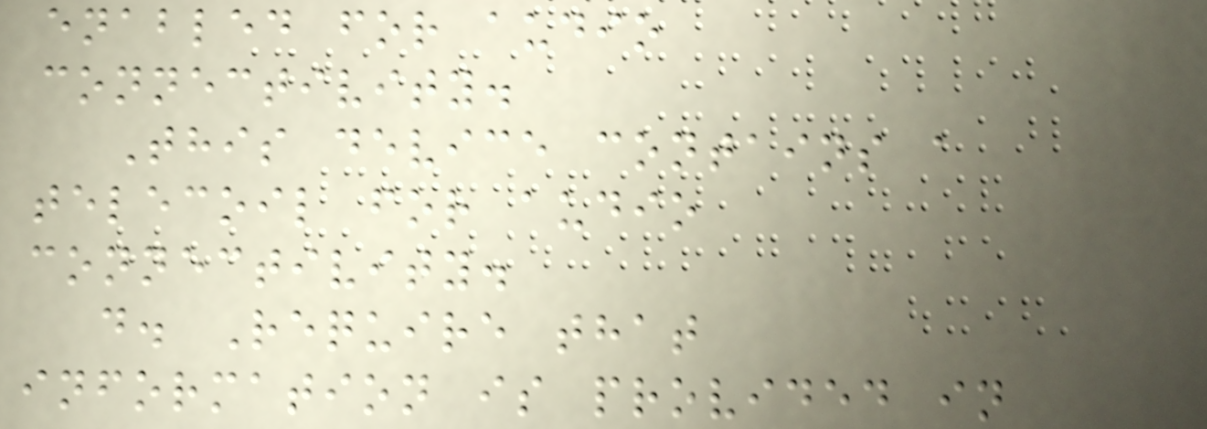enabled for audio
connectivity.
This device contains a
telecoil for audio
connectivity.
d. Require that
information is provided in
